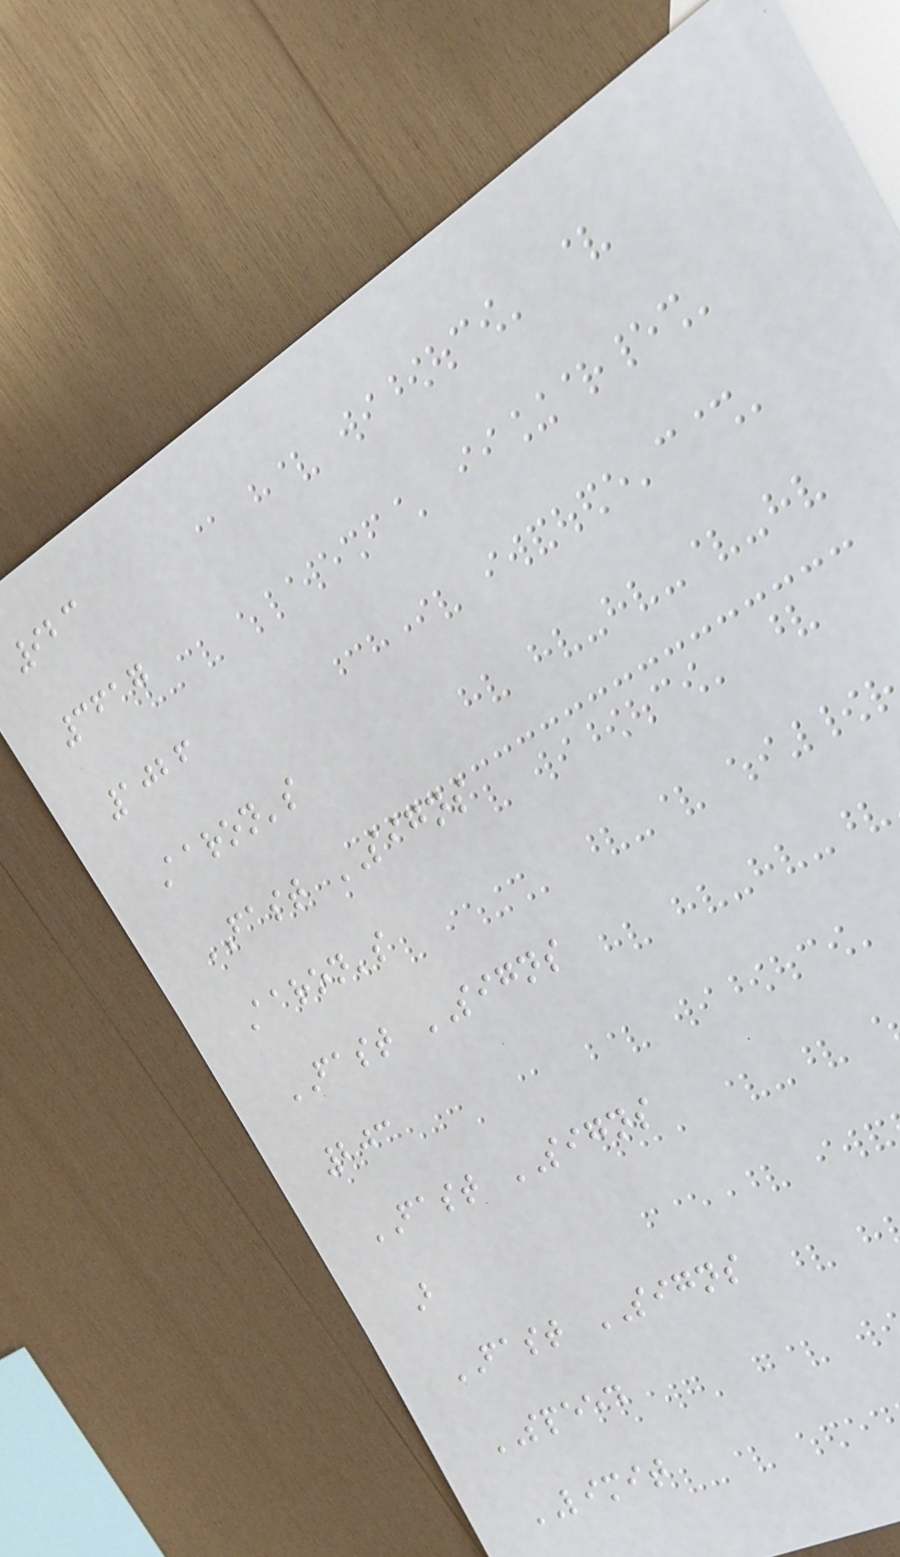923
3617
1026
Aaron's
FAST SIGNS
Aaron's
FAST SIGNS
203
FAST SIGNS
B
FAST SIGNS
SPEED
LIMIT
